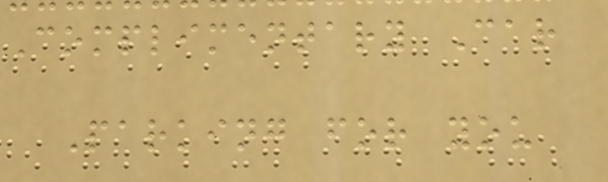Complimentary Car
Parking for you
